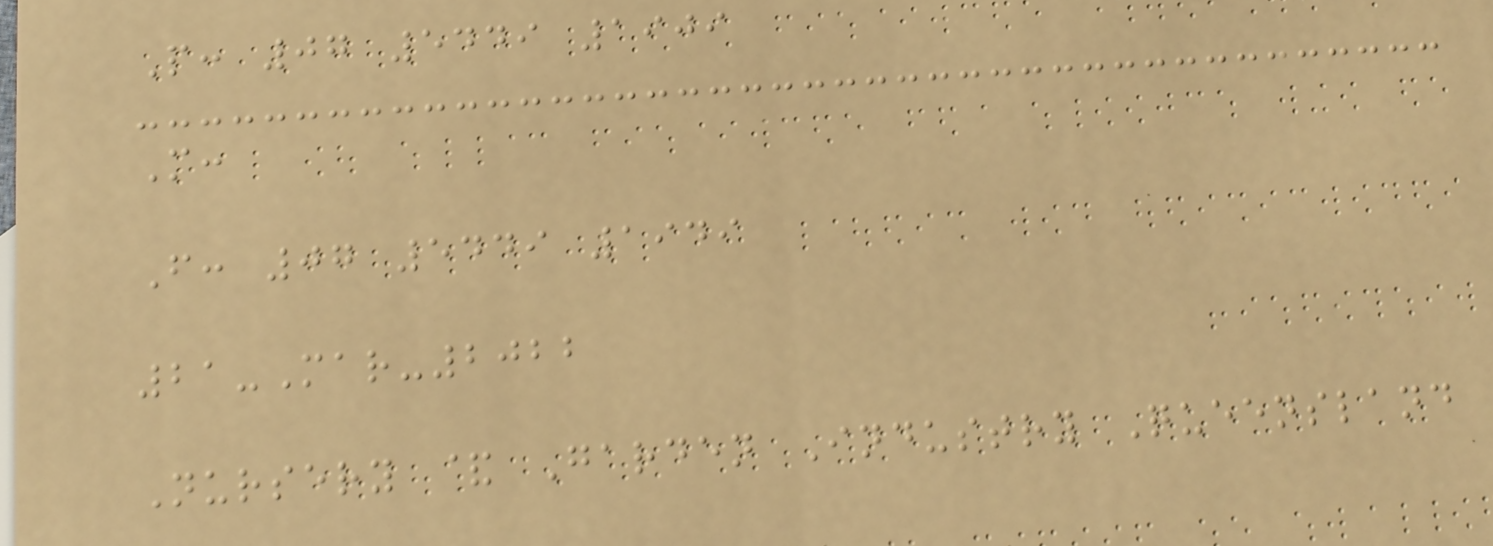P: 07 5449 1909
M:
F: 07 5449 1949
21-Mar-2022
Nursery & Garden Industry Queensland
